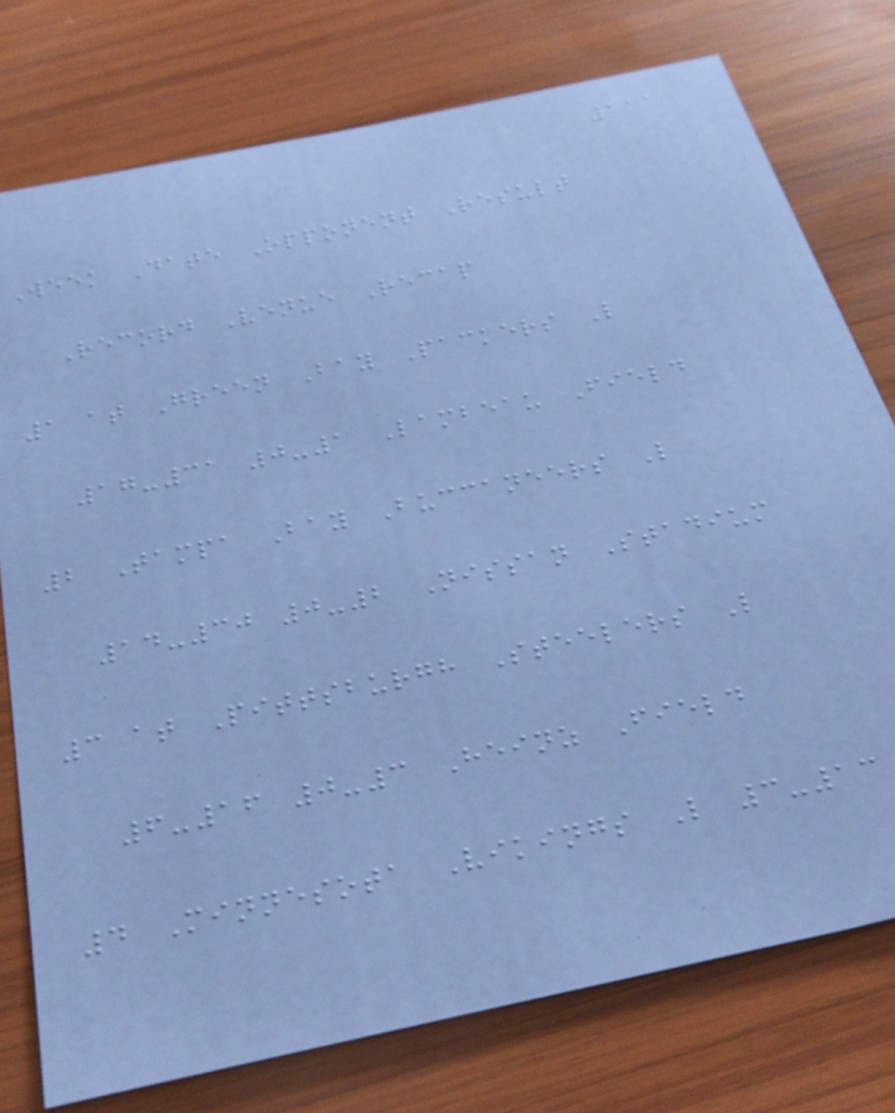111
Week Date Opponent Result
Record Venue Recap
1 at Green Bay Packers L
17-31 0-1 Lambeau Field
2 Tampa Bay Buccaneers L
14-30 0-2 Nissan Stadium
3 at Pittsburgh Steelers L
6-16 0-3 Heinz Field
4 Minnesota Vikings L 3-13
